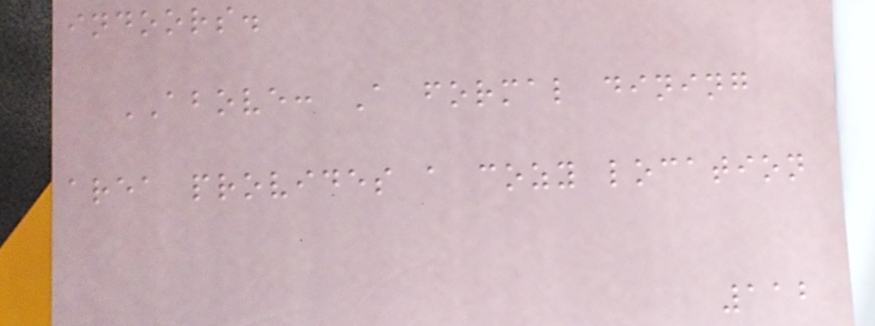indoors.
ABOVE: A formal dining
area provides a cozy location
112
